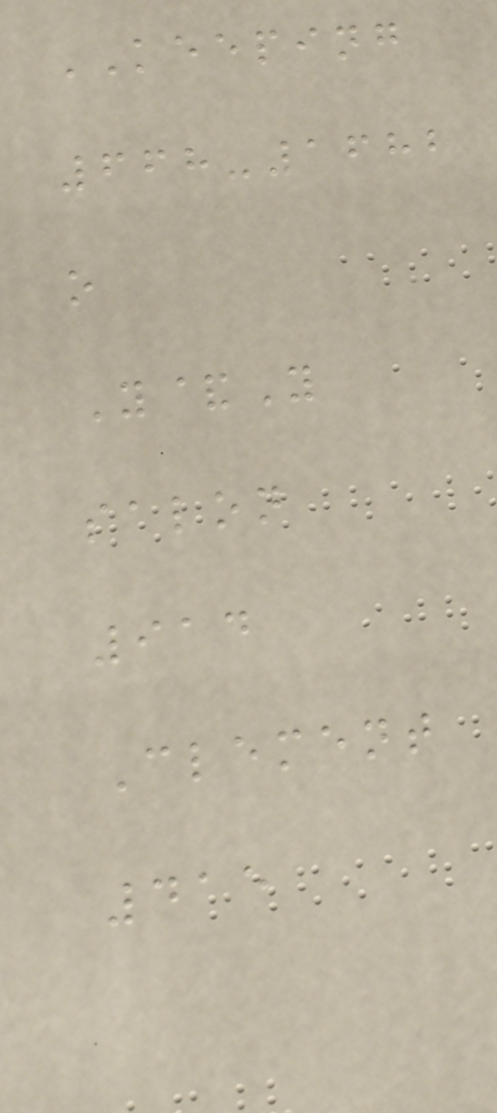KEEPING
668-1682
o
Y&Y
salon
914
Clement
415
